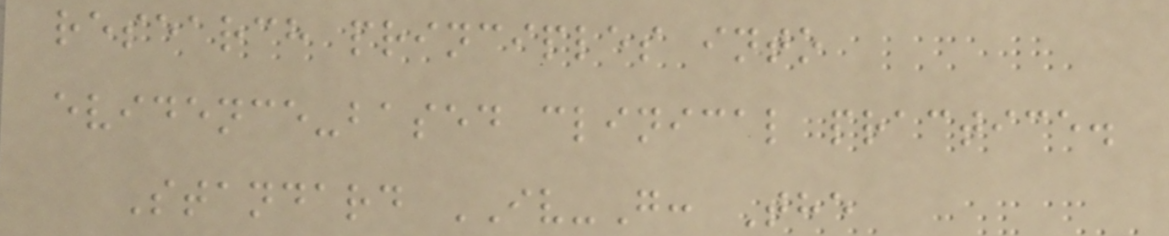research principles into
evidence-based clinical practice.
Standard IV-G: The
